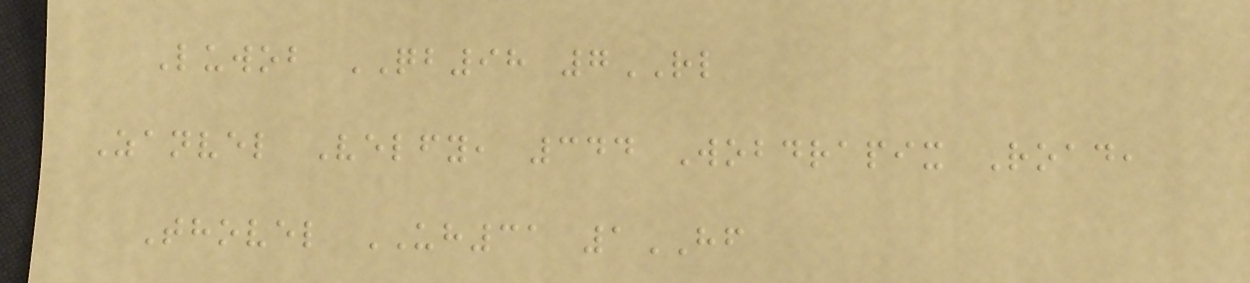Luwob QB98 7RL
Zanvel Velfy, 344 Wobdrapix Road,
Thovel UH31 1HF
